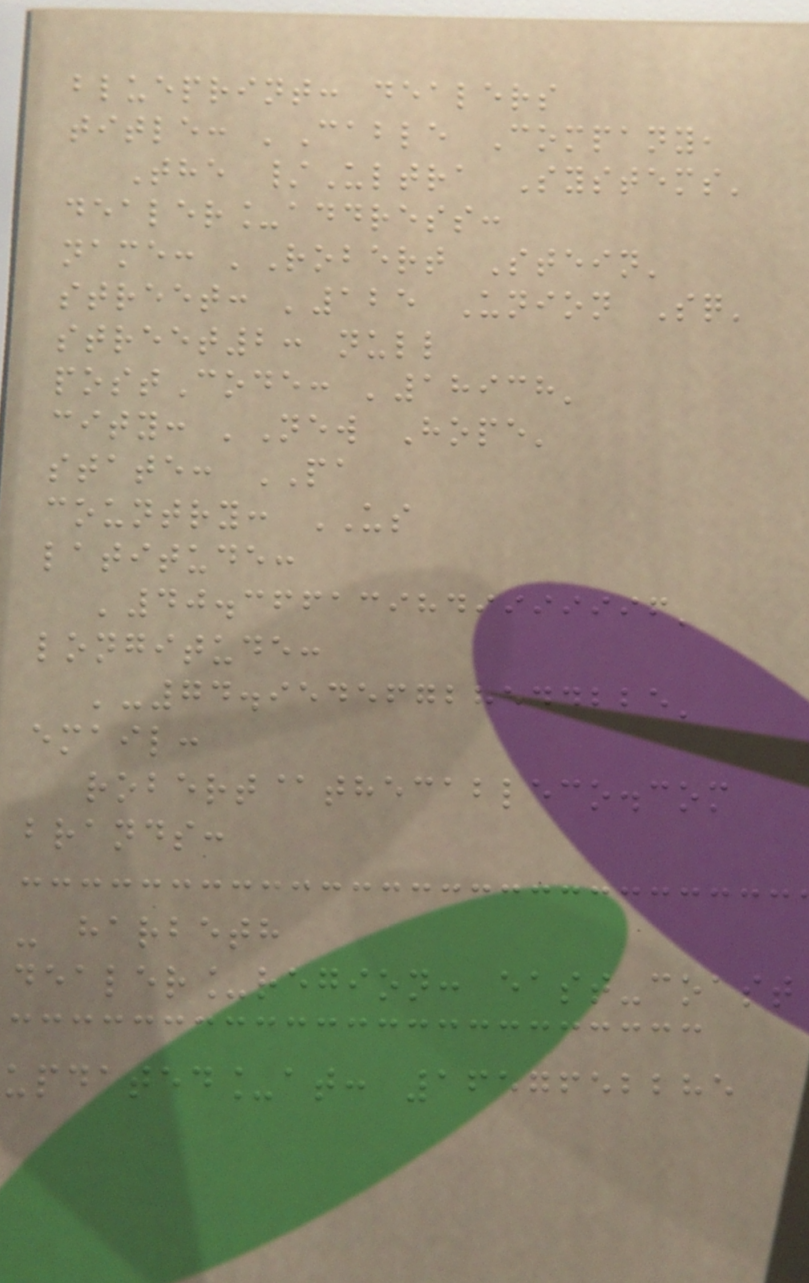blueprint: dealers
title: 'Cable Company,
The /Ultra Systems'
dealer_address:
name: 'Robert Stein'
street: '125 Union Sq'
street2: null
postCode: '18938'
city: 'New Hope'
state: PA
country: US
latitude:
'40.366139849999996'
longitude:
'-74.95456728544225'
email:
robert@thecableco.com
brands:
- harbeth
dealer_region: east-coast
updated_at: 1657652285
